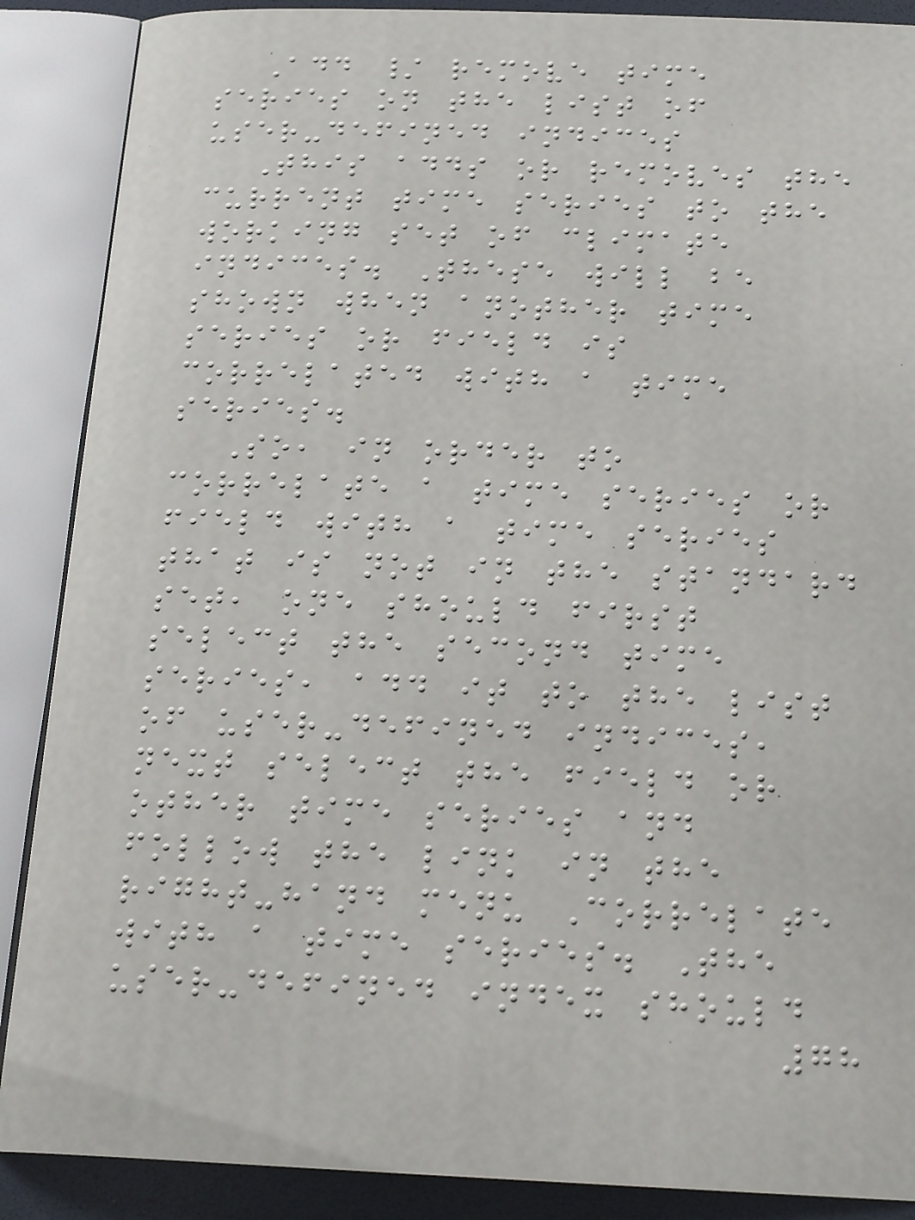Add / remove time
series on the list of
user-defined indices
This adds or removes the
current time series to the
working set of climate
indices. These will be
shown when another time
series or field is
correlated with a time
series.
So, in order to
correlate a time series or
field with a time series
that is not in the standard
set, one should first
select the second time
series, add it to the list
of user-defined indices,
next select the field or
other time series and
follow the link in the
right-hand menu Correlate
with a time series. The
user-defined index should
78
